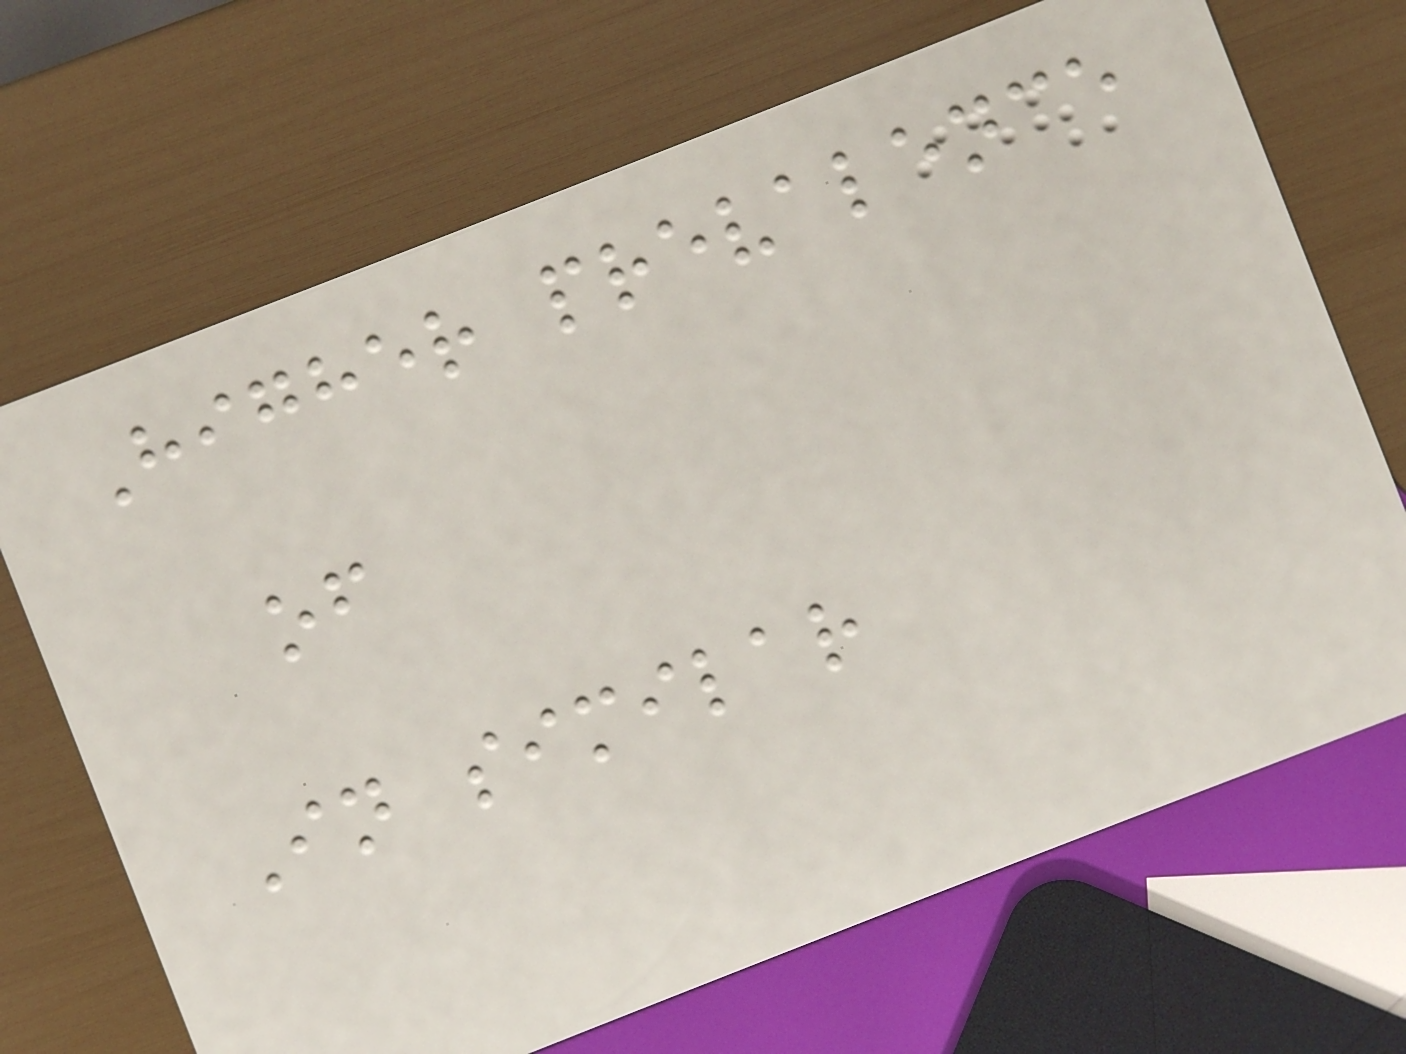Higher prevalence
of
In similar
